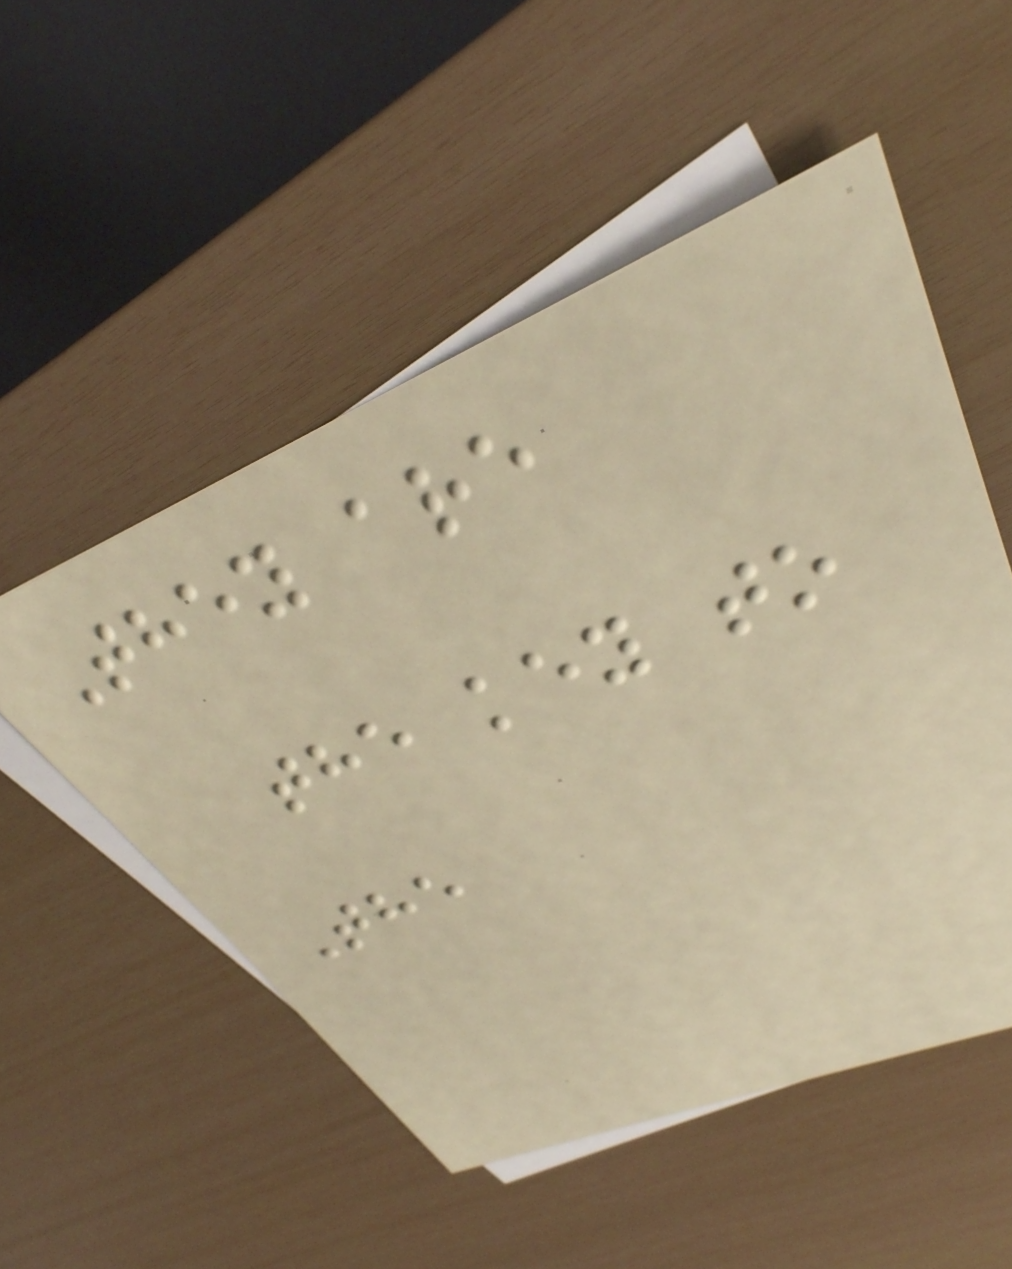They are
the key to
The
